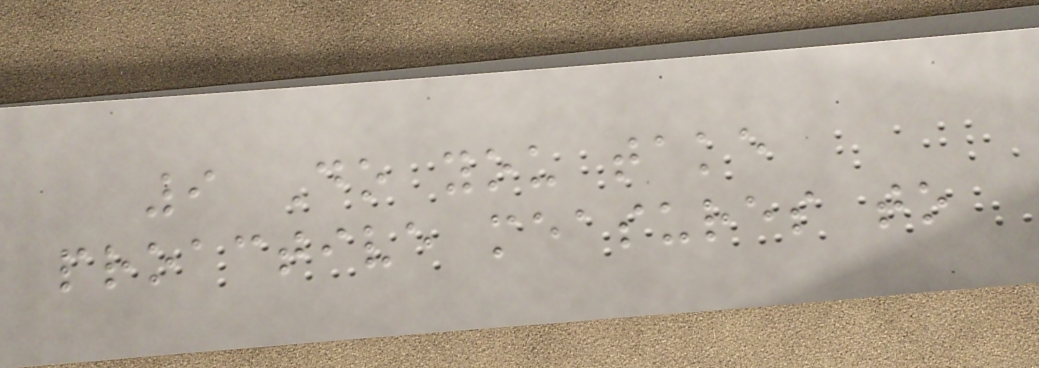9 Do you take
proactive measures to
